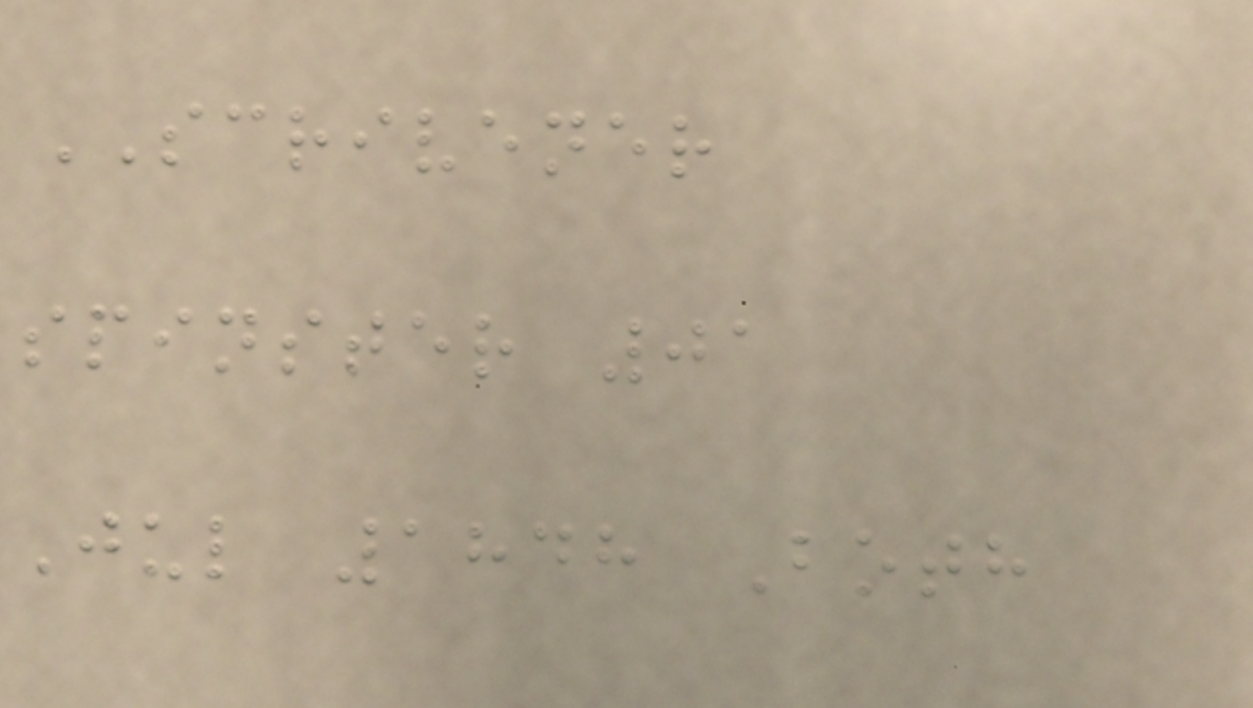SCRIVENER
spinster 01
Jul 1848 Both
